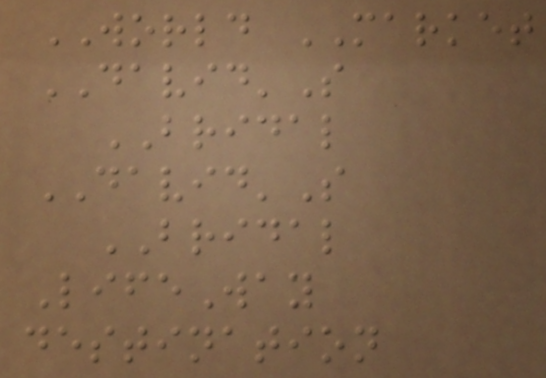WORLD MARKET
DAVID'S
BRIDAL
DAVID'S
BRIDAL
LifeWay
destination
